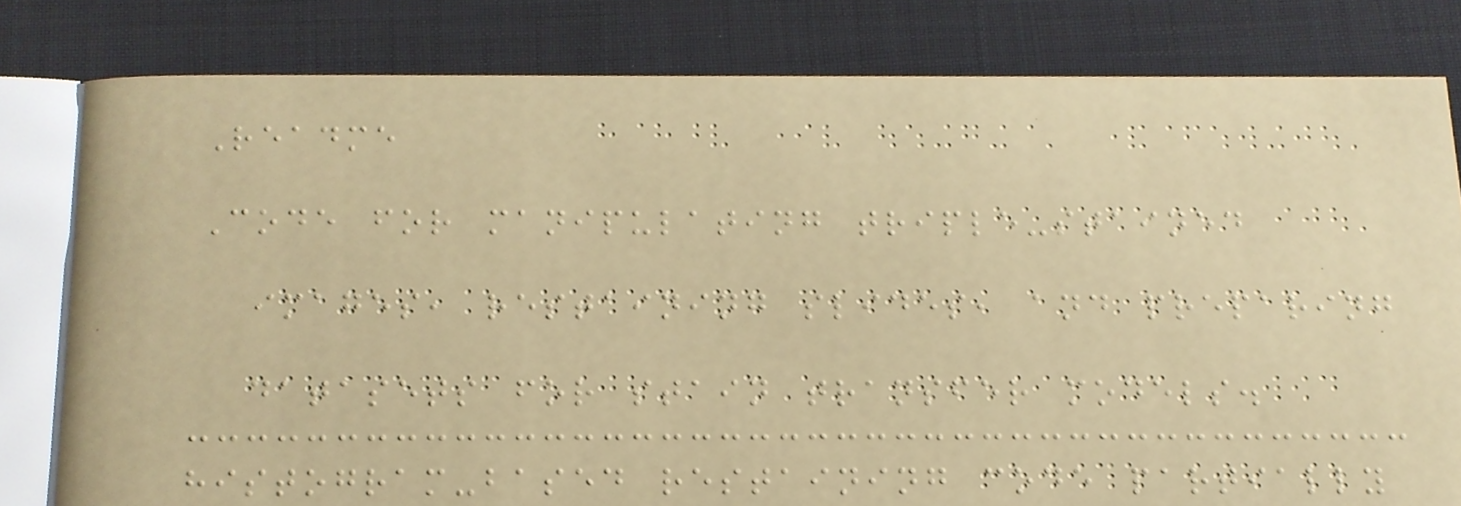Readme
Code for manipulating triple-stained
images, restaining slides, and preparing
datasets for stain transfer models.
histogram-based restaining code partially
